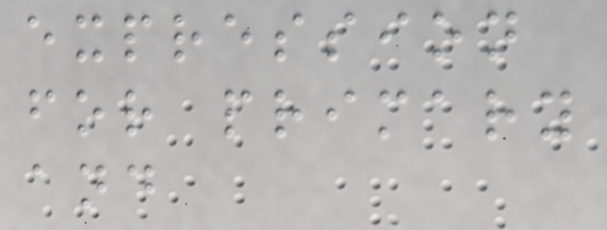expression
for primary
and
